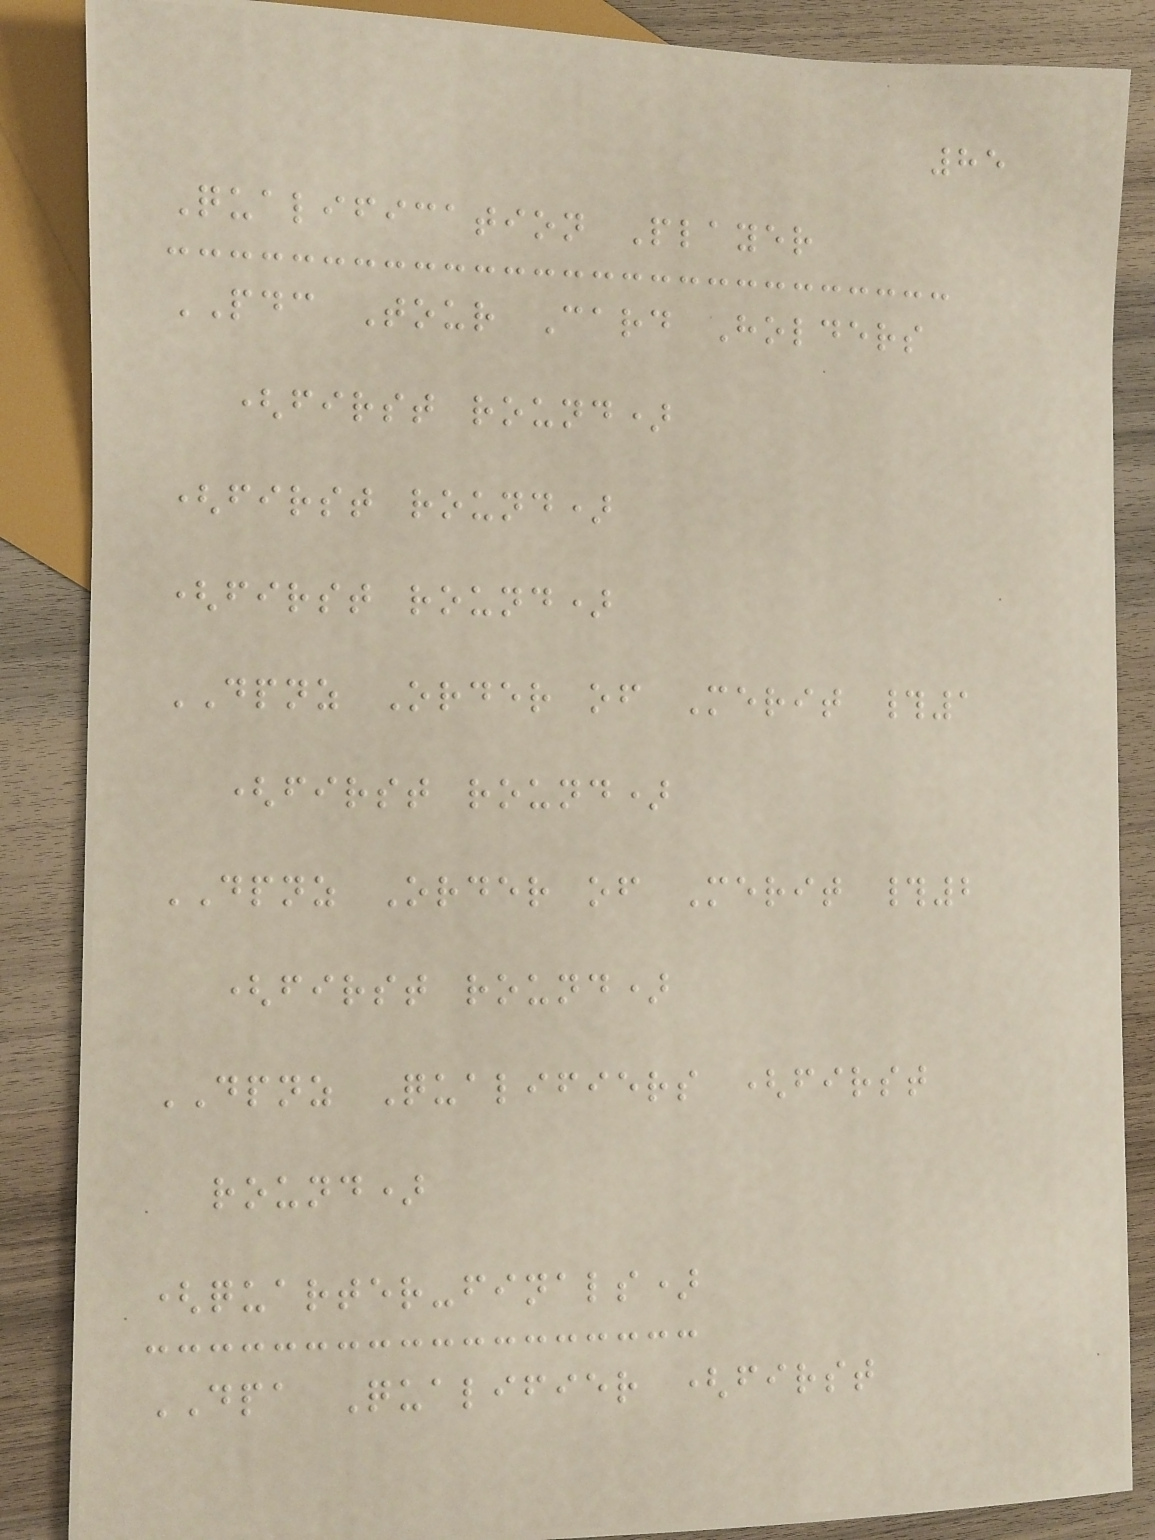85
Qualification Player
PDC Tour Card Holders
(first round)
(first round)
(first round)
DPNZ Order of Merit #1
(first round)
DPNZ Order of Merit #2
(first round)
DPNZ Qualifiers (first
round)
(quarter-finals)
DPA Qualifier (first
